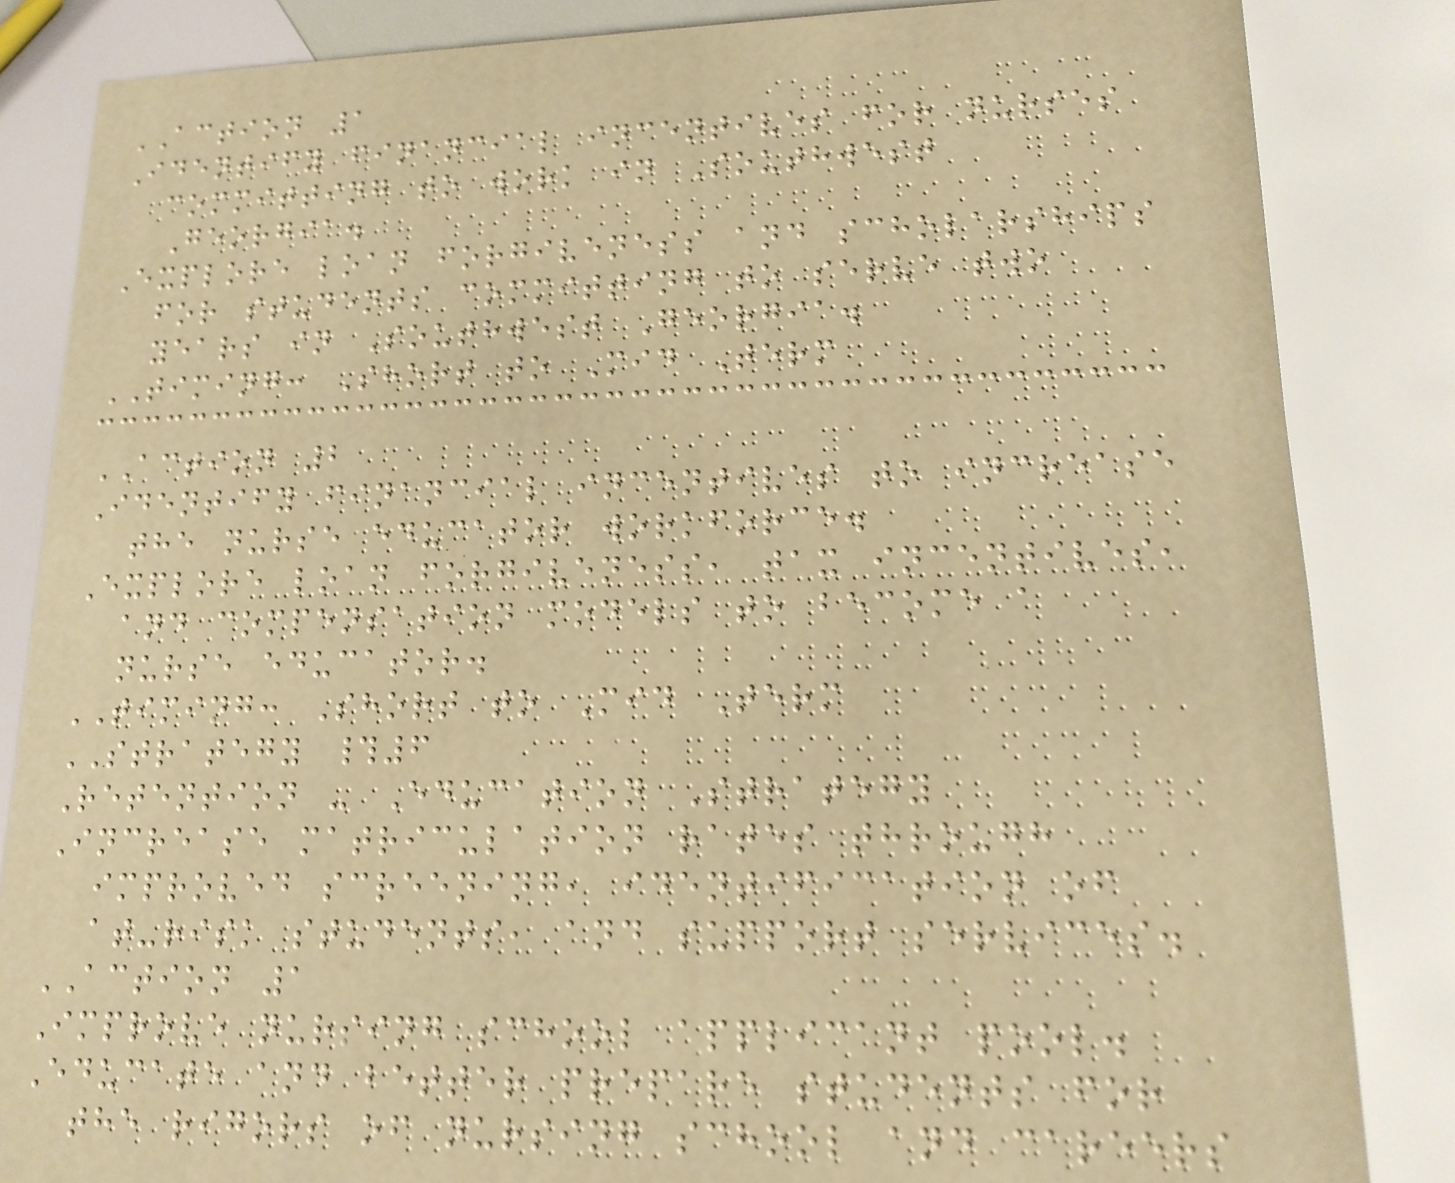ACTION 1
Identify financial incentives for nurses
committing to work in Southwest
Georgia.
Explore loan forgiveness and scholarships
for students committing to serve two
years in Southwest Georgia.
TIMING: Short to Mid Term
ACTION 2
Identify financial incentives to increase
the nurse educator workforce.
Explore loan forgiveness, tax incentives,
and compensation models to become a
nurse educator.
TIMING: Short to Mid Term
STRATEGY #6
Retention - Education Strategy
Increase matriculation rates through
improved screening, identification of
at-risk students, and support services.
ACTION 1
Improve nursing school applicant pool.
Educate and better prepare students for
the rigors of nursing school and careers
